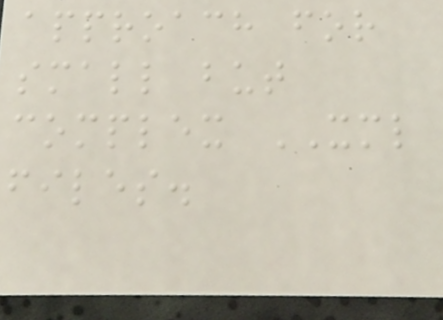approach for
small but
complex XML
files.
